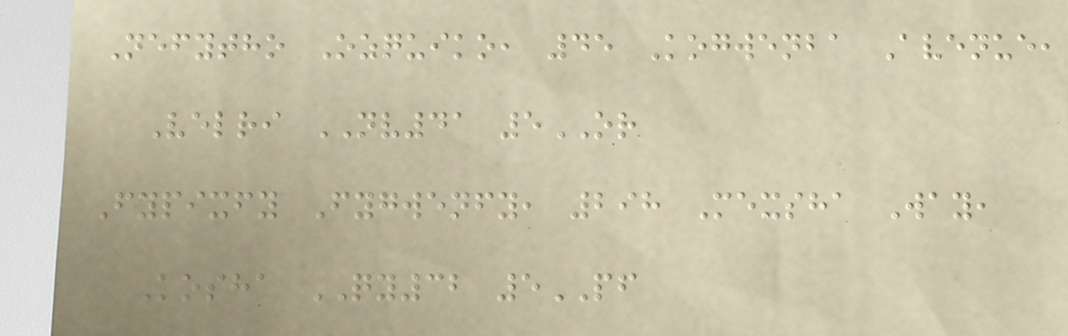Nefytho Ozquiko, 45 Kogwenba Avenue,
Velri NV41 5OR
Fypixfy Fygwenfy, 298 Mexsha Way,
Kosha QY32 5PF
